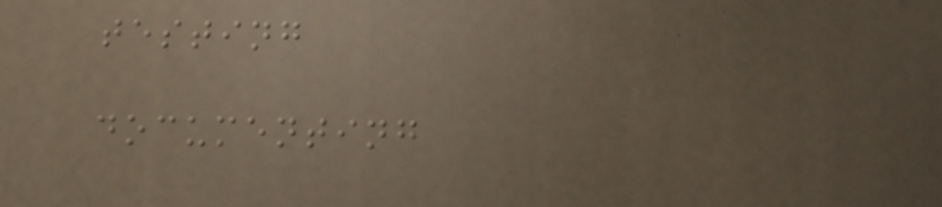testing
documenting
